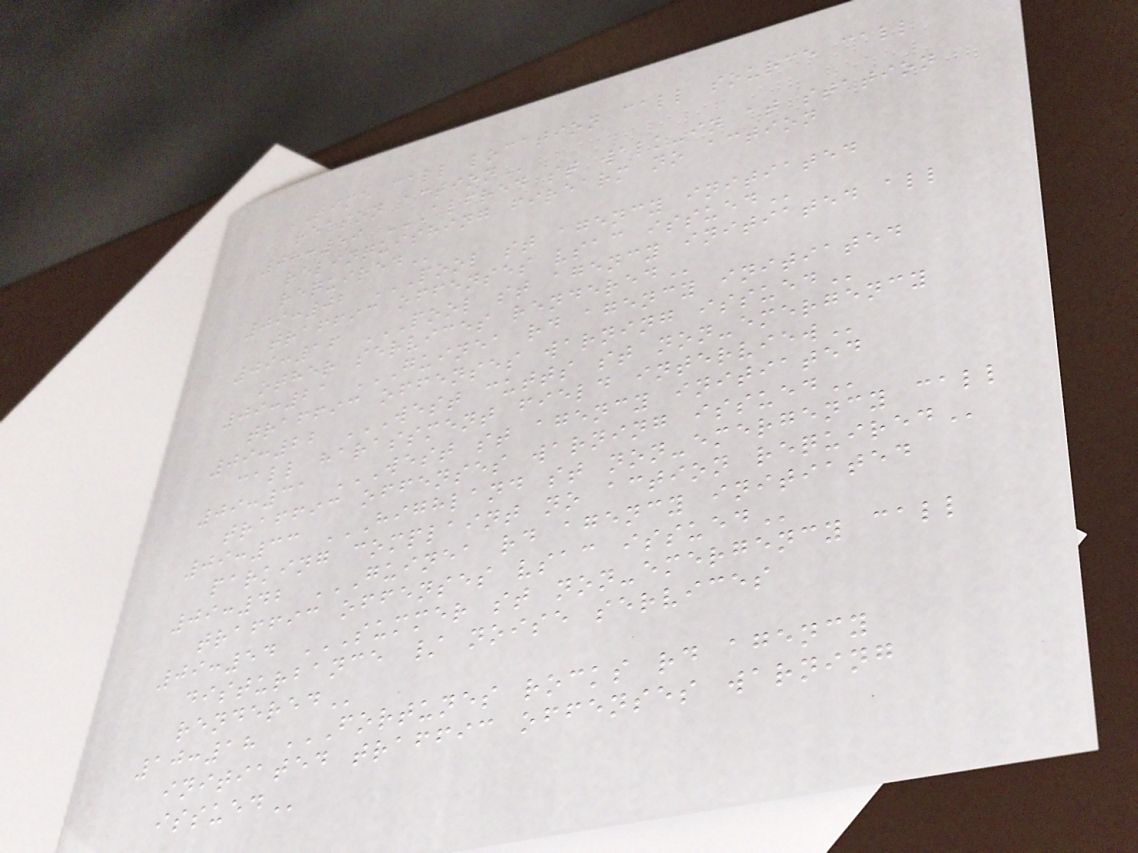TIME CALL LOCATION CALL SOURCE CALL
REASON ACTION
08:59 ALFRED ST WALK-IN AT STATION
RELINQUISHING FIREARM NO ACTION
REQUIRED
09:02 POOL ST AGENCY INITIATED
TRAFFIC OFFENSES VSAC ISSUED
09:16 POOL ST AGENCY INITIATED ALL
OTHER SERVICES RENDERED
09:21 GUINEA RD AGENCY INITIATED
TRAFFIC OFFENSES WARNING ISSUED
09:22 WEST CUTTS ST NON-EMERGENCY
CALL HARASSMENT FIELD INTERVIEW
09:31 WEST ST AGENCY INITIATED
TRAFFIC OFFENSES WARNING ISSUED
09:33 HIGHLAND ST NON-EMERGENCY CALL
PARKING COMPLAINT NO ACTION REQUIRED
09:42 GUINEA RD AGENCY INITIATED
TRAFFIC OFFENSES VSAC ISSUED
09:54 SUMMER ST NON-EMERGENCY CALL
DISTURBANCE / NOISE SERVICES
RENDERED
10:18 FORTUNES ROCKS RD AGENCY
INITIATED TRAFFIC OFFENSES WARNING
ISSUED
